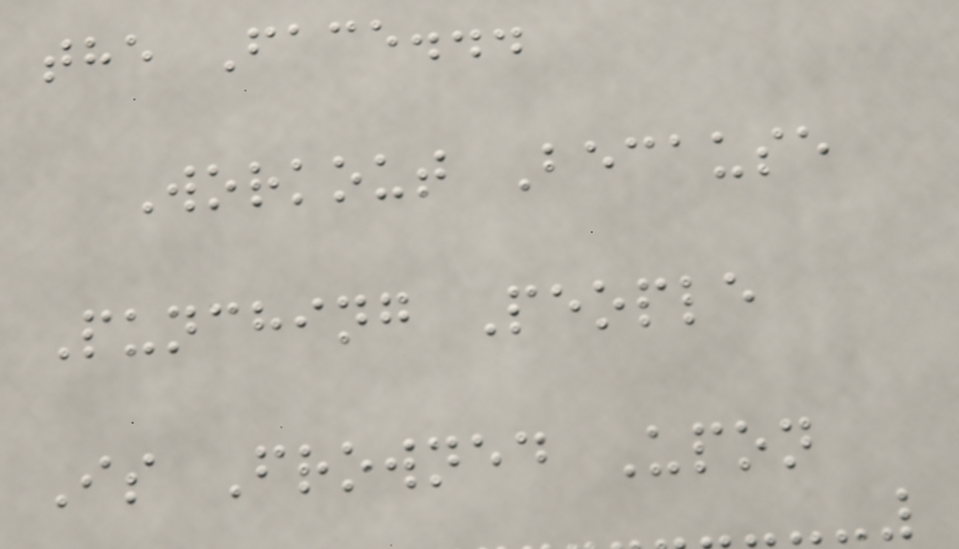the Face...
Workout Because
Punching People
Is Frowned Upon
